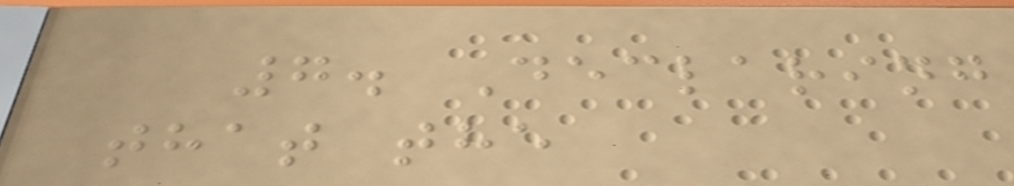7. Declaring
that the
